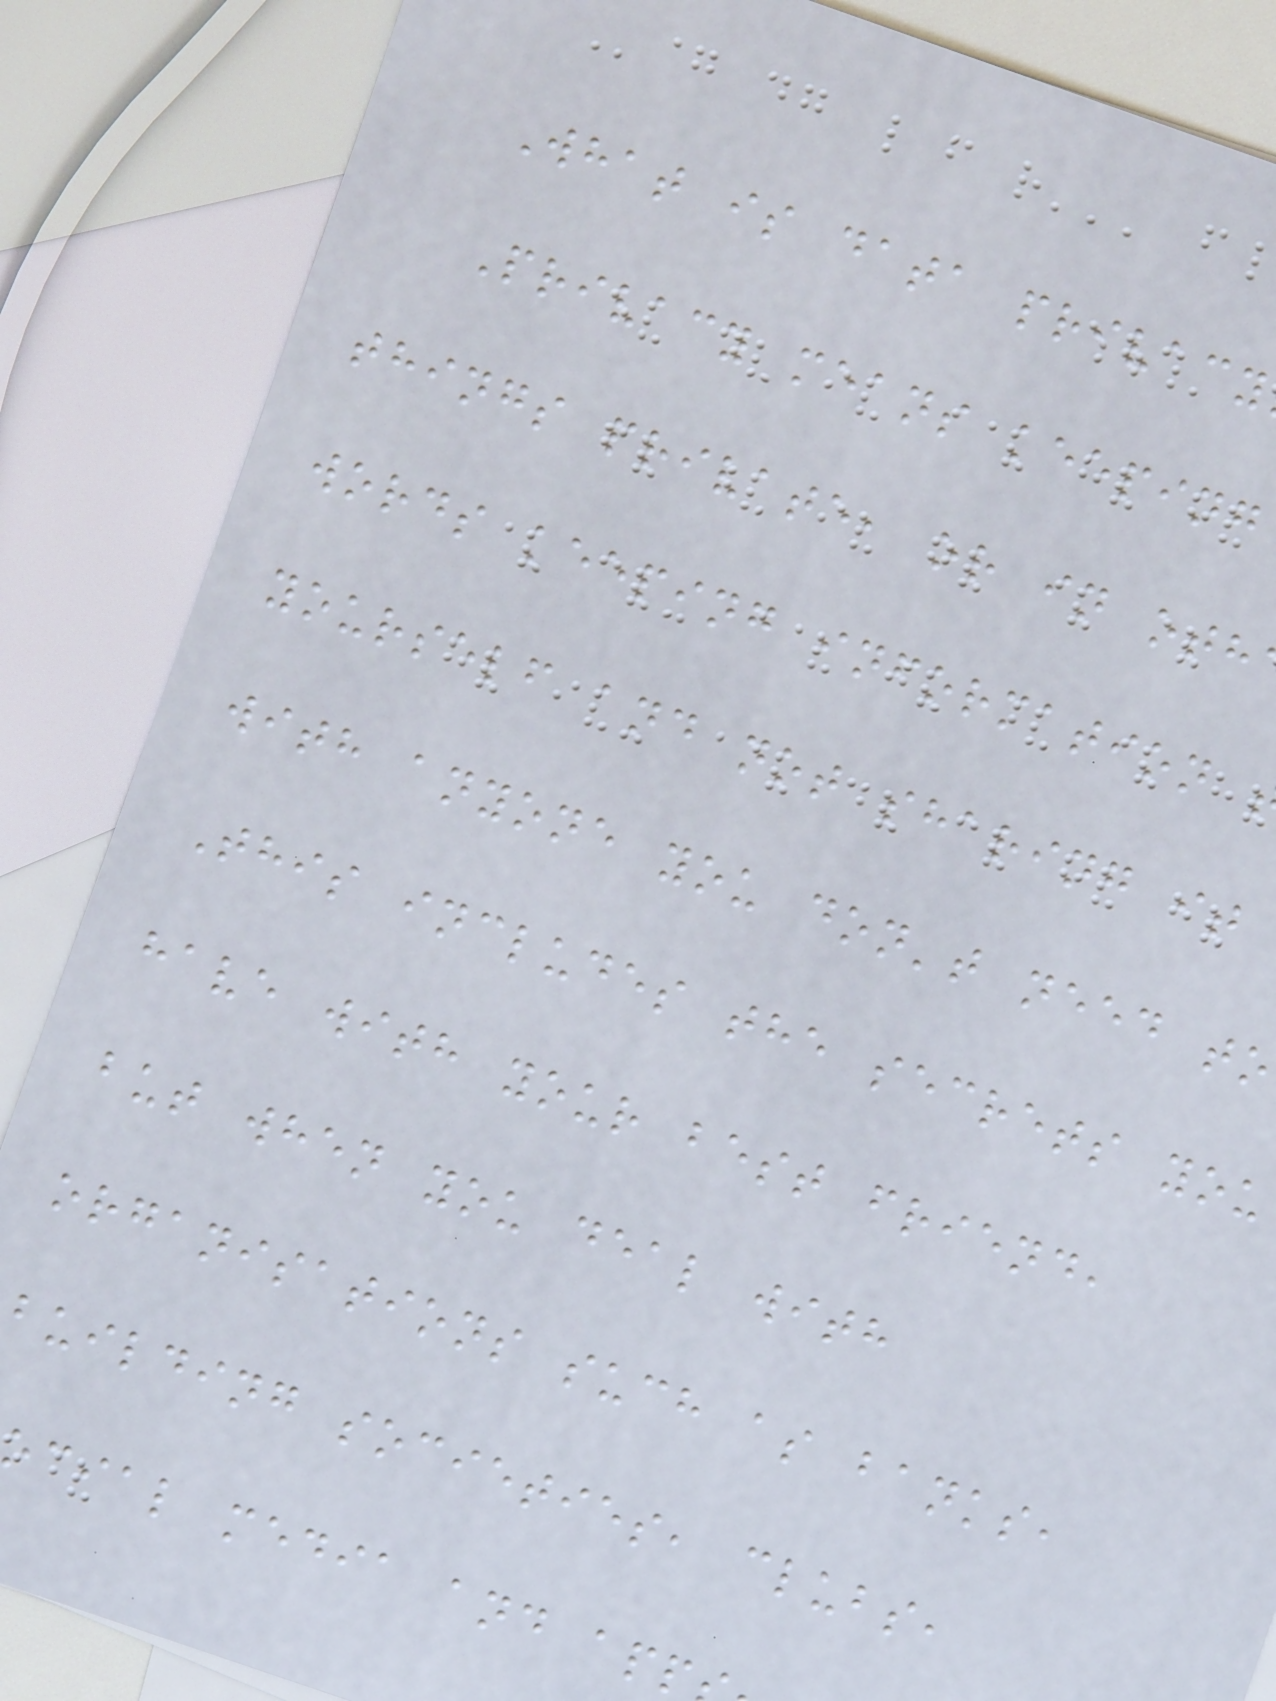What is data privacy
Privacy means keeping
things private, or in oth
words keeping information
yourself and not sharing it
with anyone you don't need to
This includes the secrets you
have with your best friend,
but when you deal with
organisations such as banks,
building societies, clubs,
cial media and app
